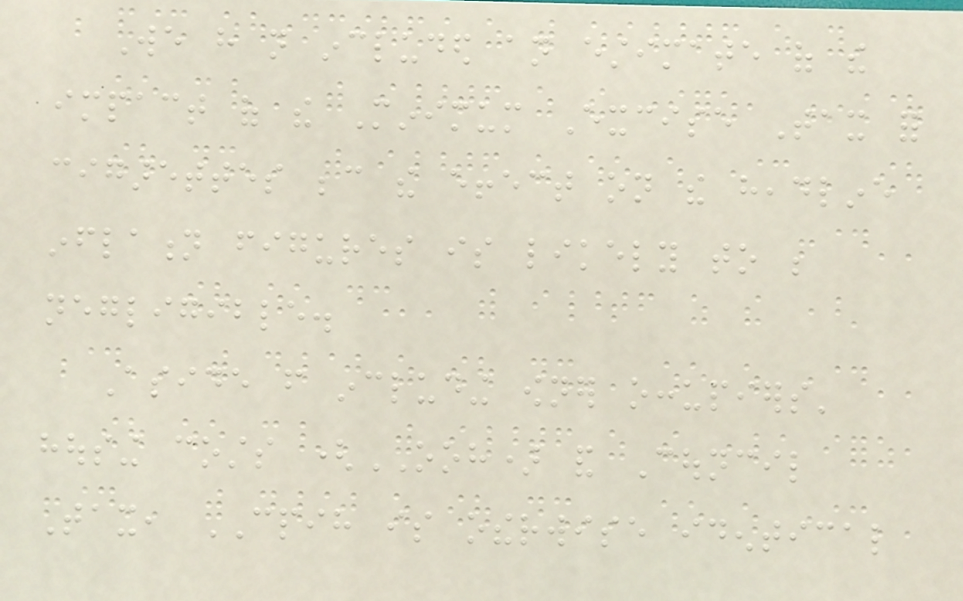We have not included an estimate of the
impact of the Minimum Excise Tax for
cigarettes because the effect on the headline
inflation figures is likely to be
negligible.
Aside from including owner occupiers'
housing costs (OOH) and Council
Tax, CPIH is otherwise identical
